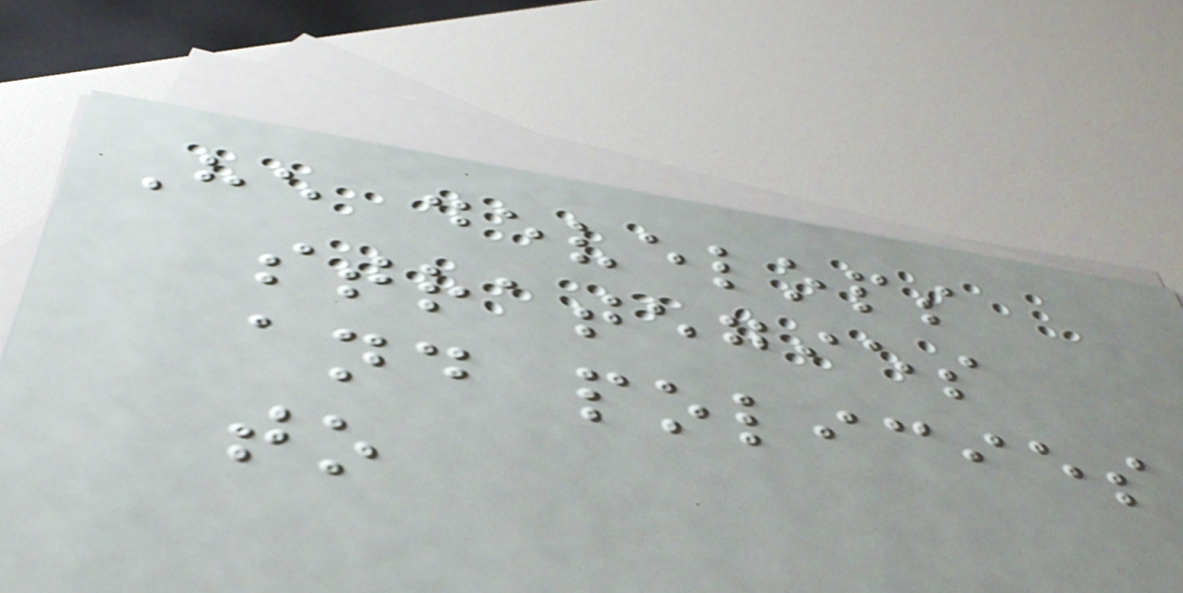He develops
strategies
and policies
to
